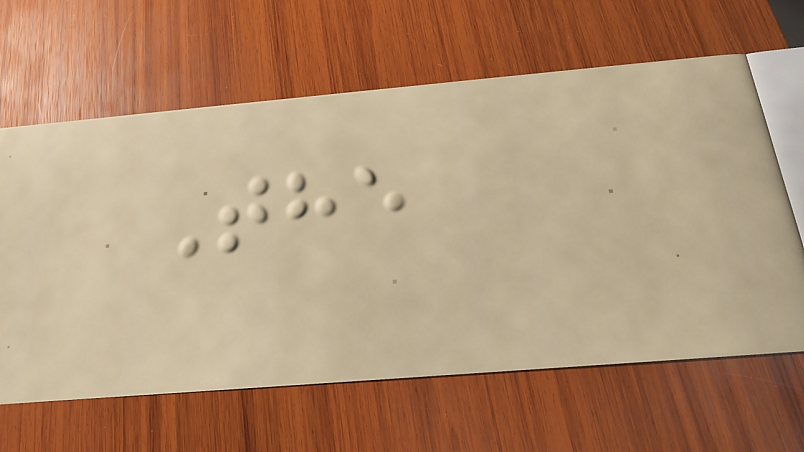The
